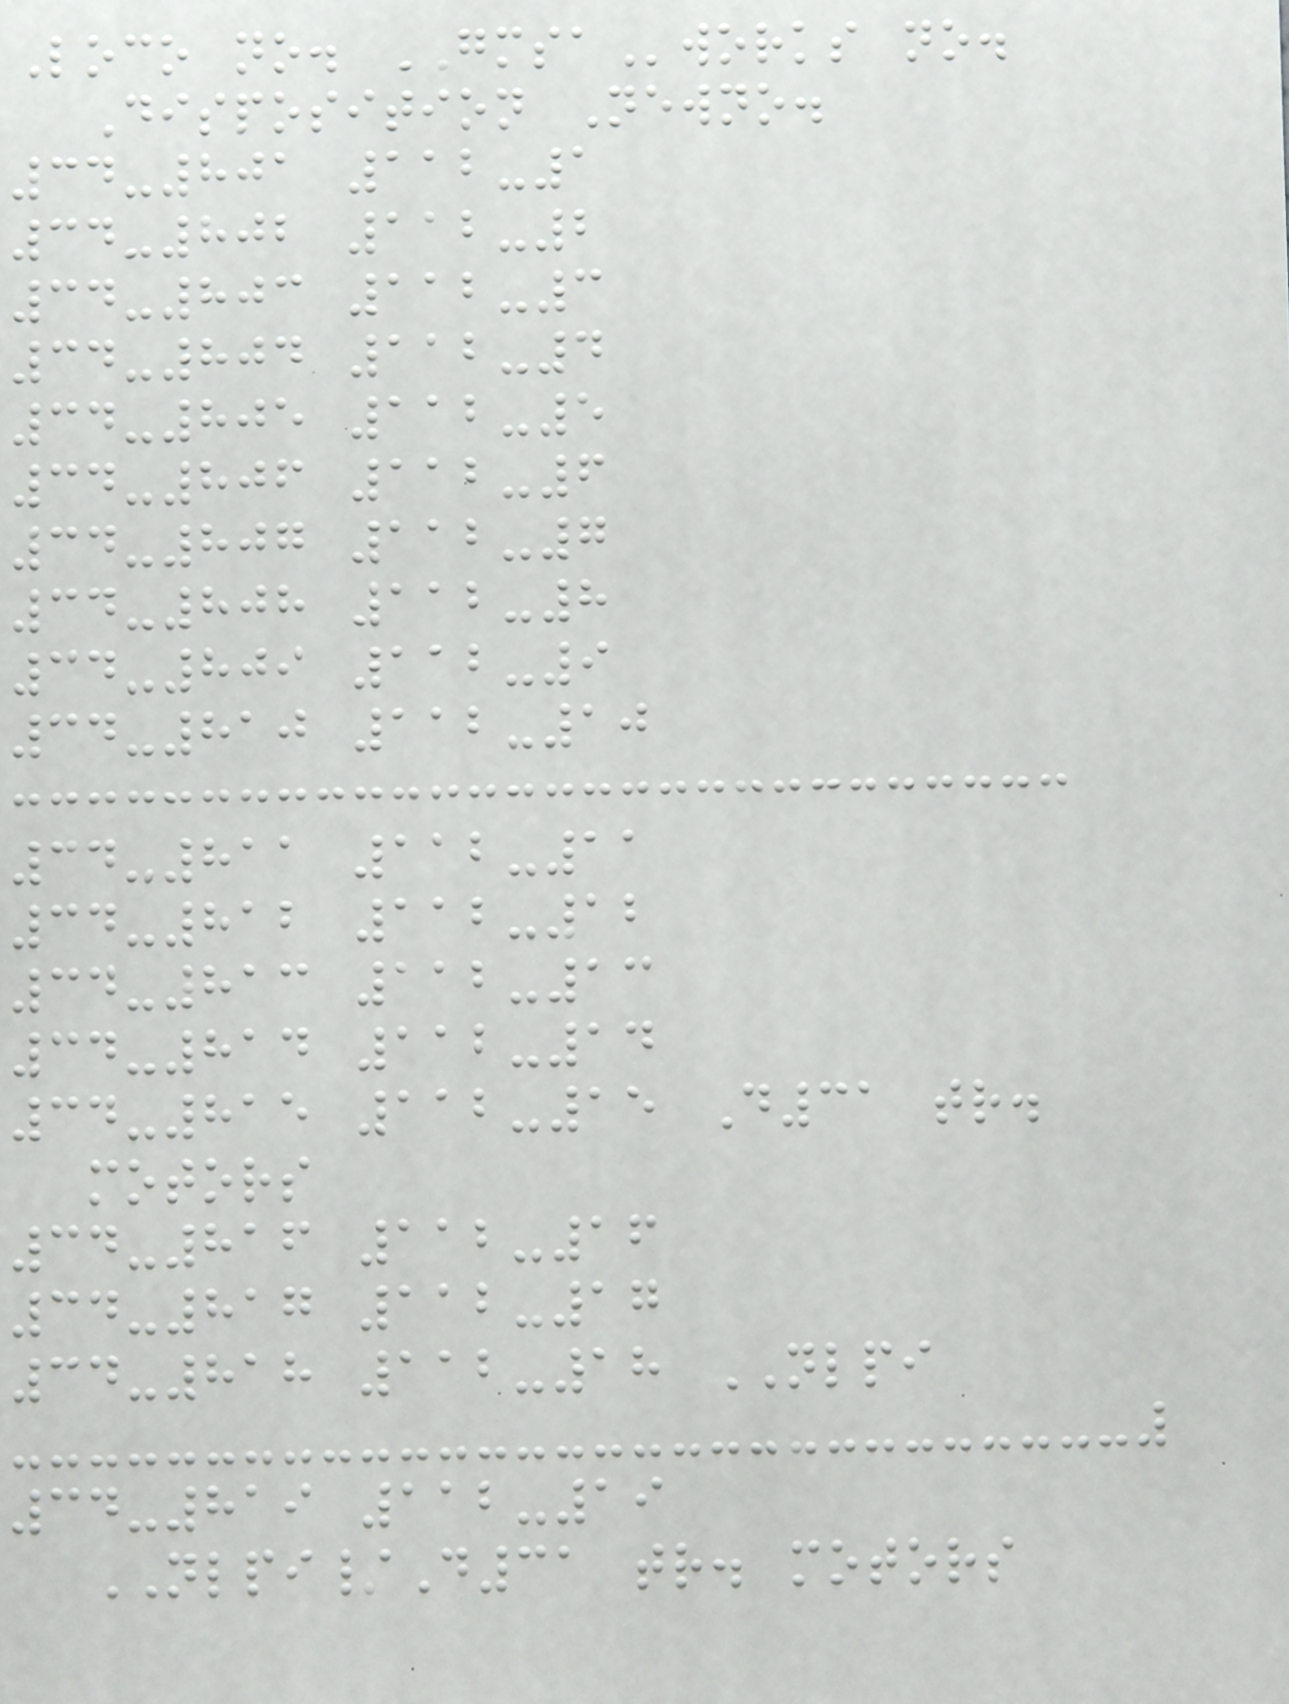Loco no. GMSAworks no.
Disposition Newno.
34-801 112-1
34-802 112-2
34-803 112-3
34-804 112-4
34-805 112-5
34-806 112-6
34-807 112-7
34-808 112-8
34-809 112-9
34-810 112-10
34-811 112-11
34-812 112-12
34-813 112-13
34-814 112-14
34-815 112-15 D31 tr.
motors
34-816 112-16
34-817 112-17
34-818 112-18 NLPI
34-819 112-19
NLPI/D31 tr. motors
